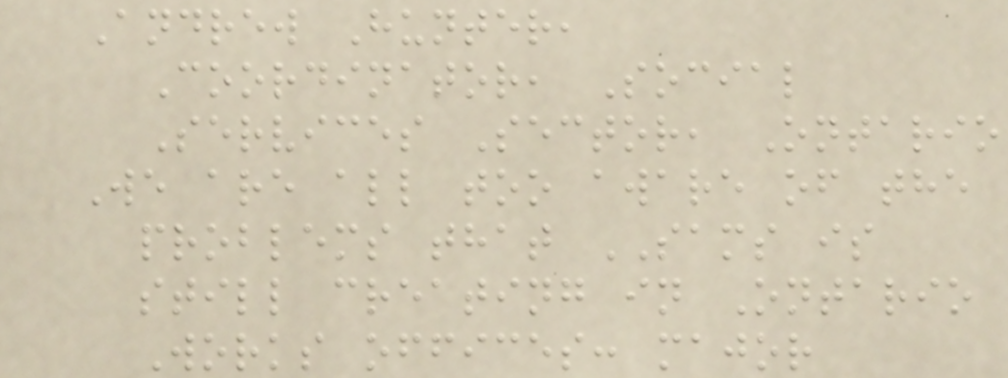Andrew Hunter,
Coordinator, Social
Services Sector, Ontario
We are all too aware of the
problems that SAMS is
still creating in Ontario
Works offices: major
